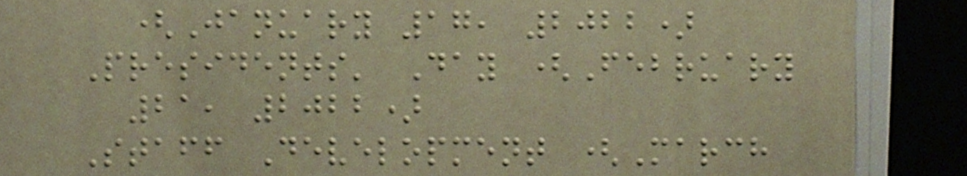(January 17, 2022)
Presidents' Day (February
21, 2022)
Staff Development (March
